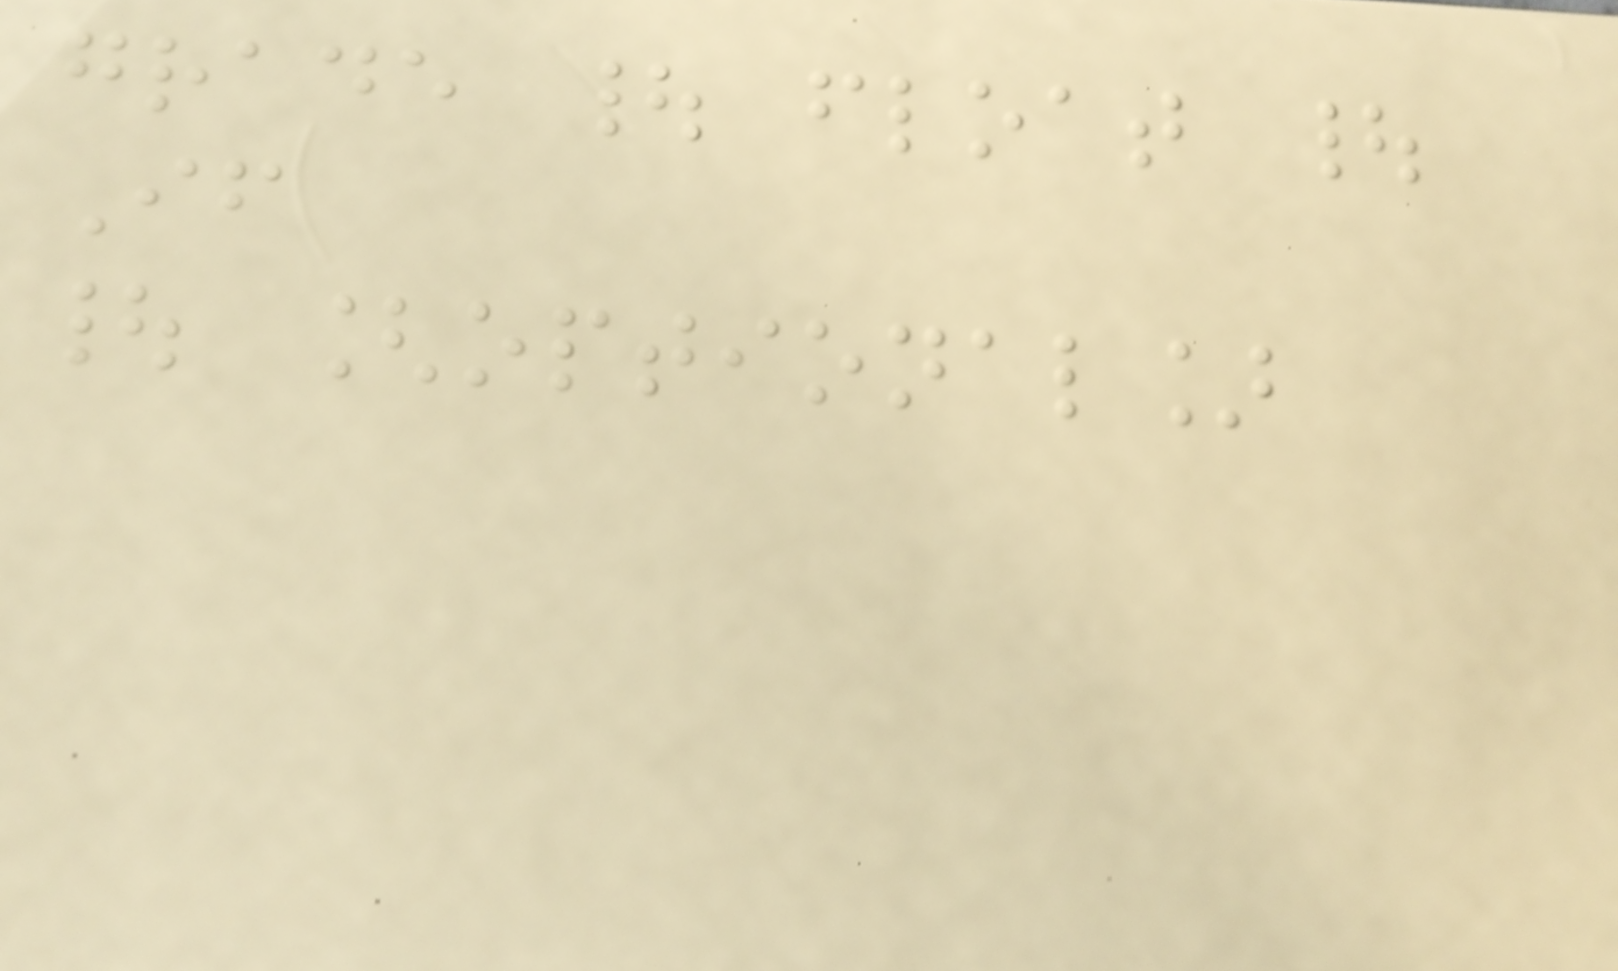grade | float |
If
| [optional]
